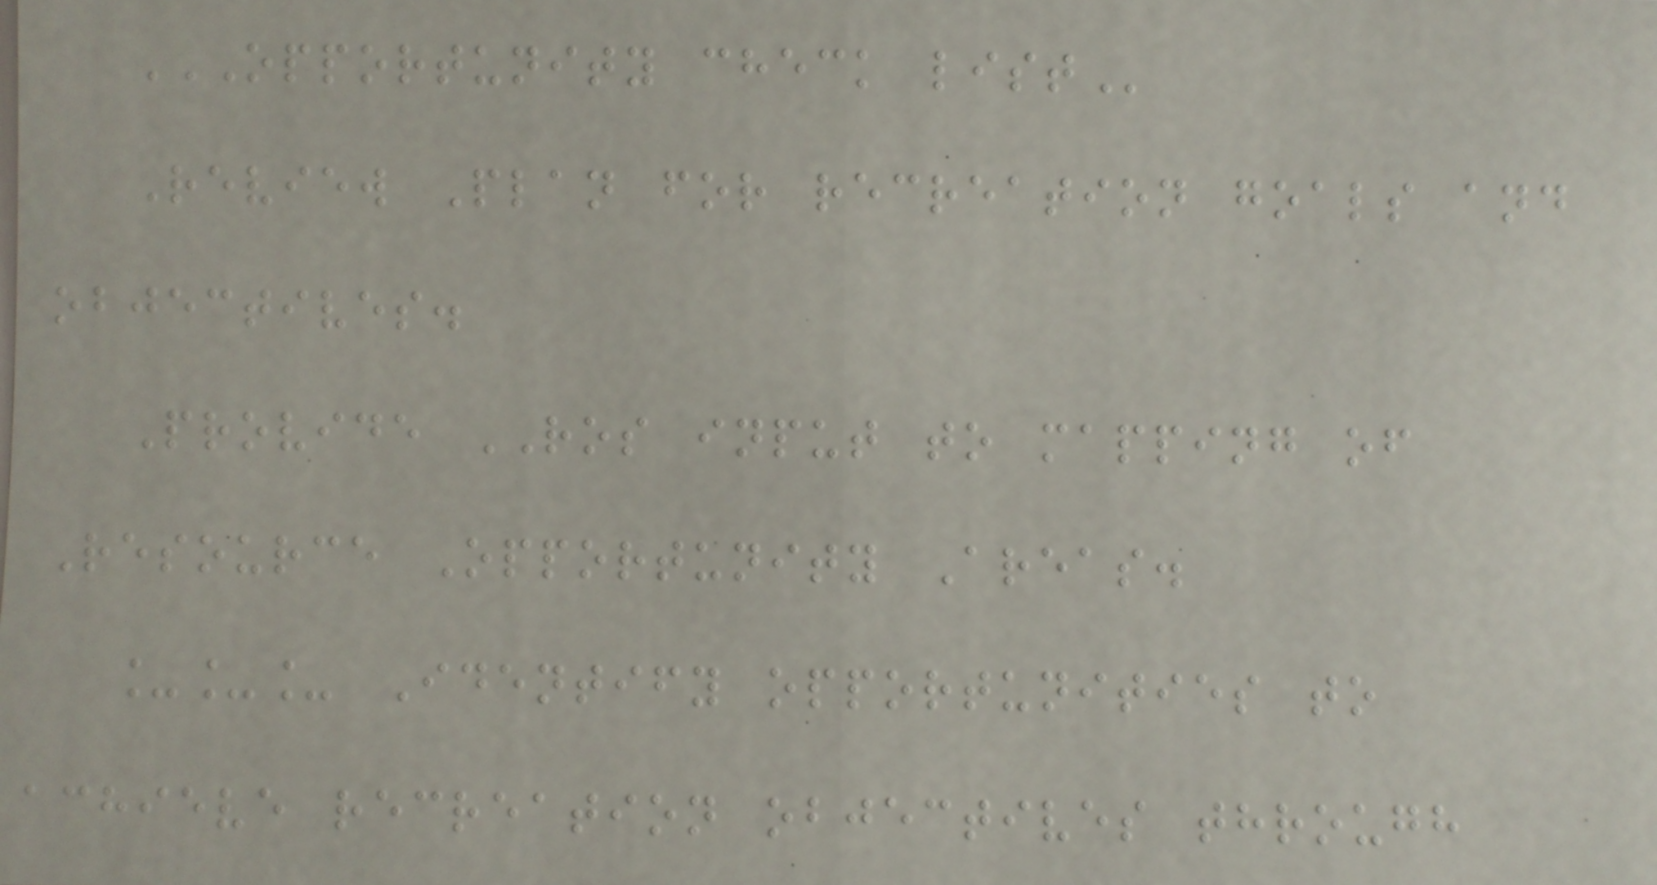OPPORTUNITY CHECK LIST
Review Plan for recreation goals and
objectives.
Provide ROS input to mapping of
Resource Opportunity Areas.
___ Identify opportunities to
achieve recreation objectives through
